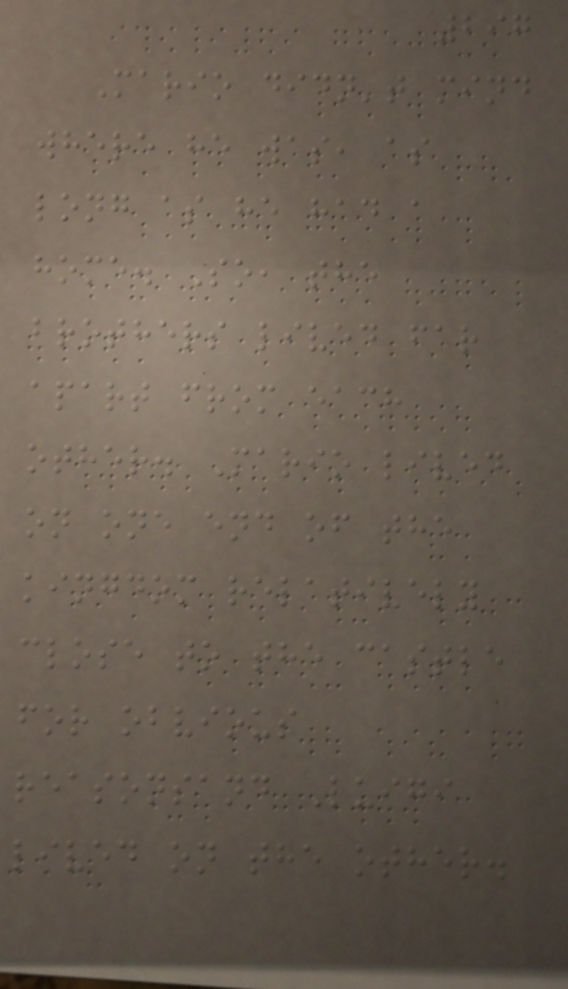297
Mario didn't mind
where he was, as
long as he had a
home. So, the
brothers lived far
apart from each
other. Mario lived
on one end of the
kingdom relatively
close to the castle
for obvious
reasonsand Luigi
lived on the other.
